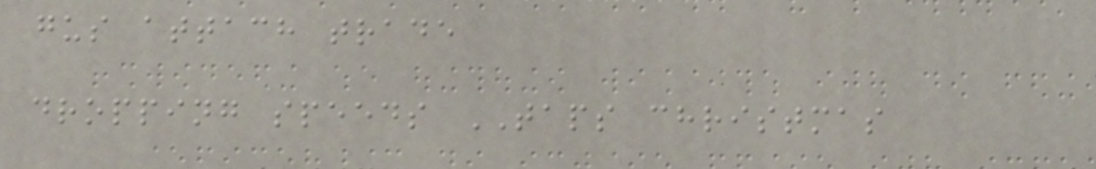gus attach trade
dropping speeds TAPS christmas
